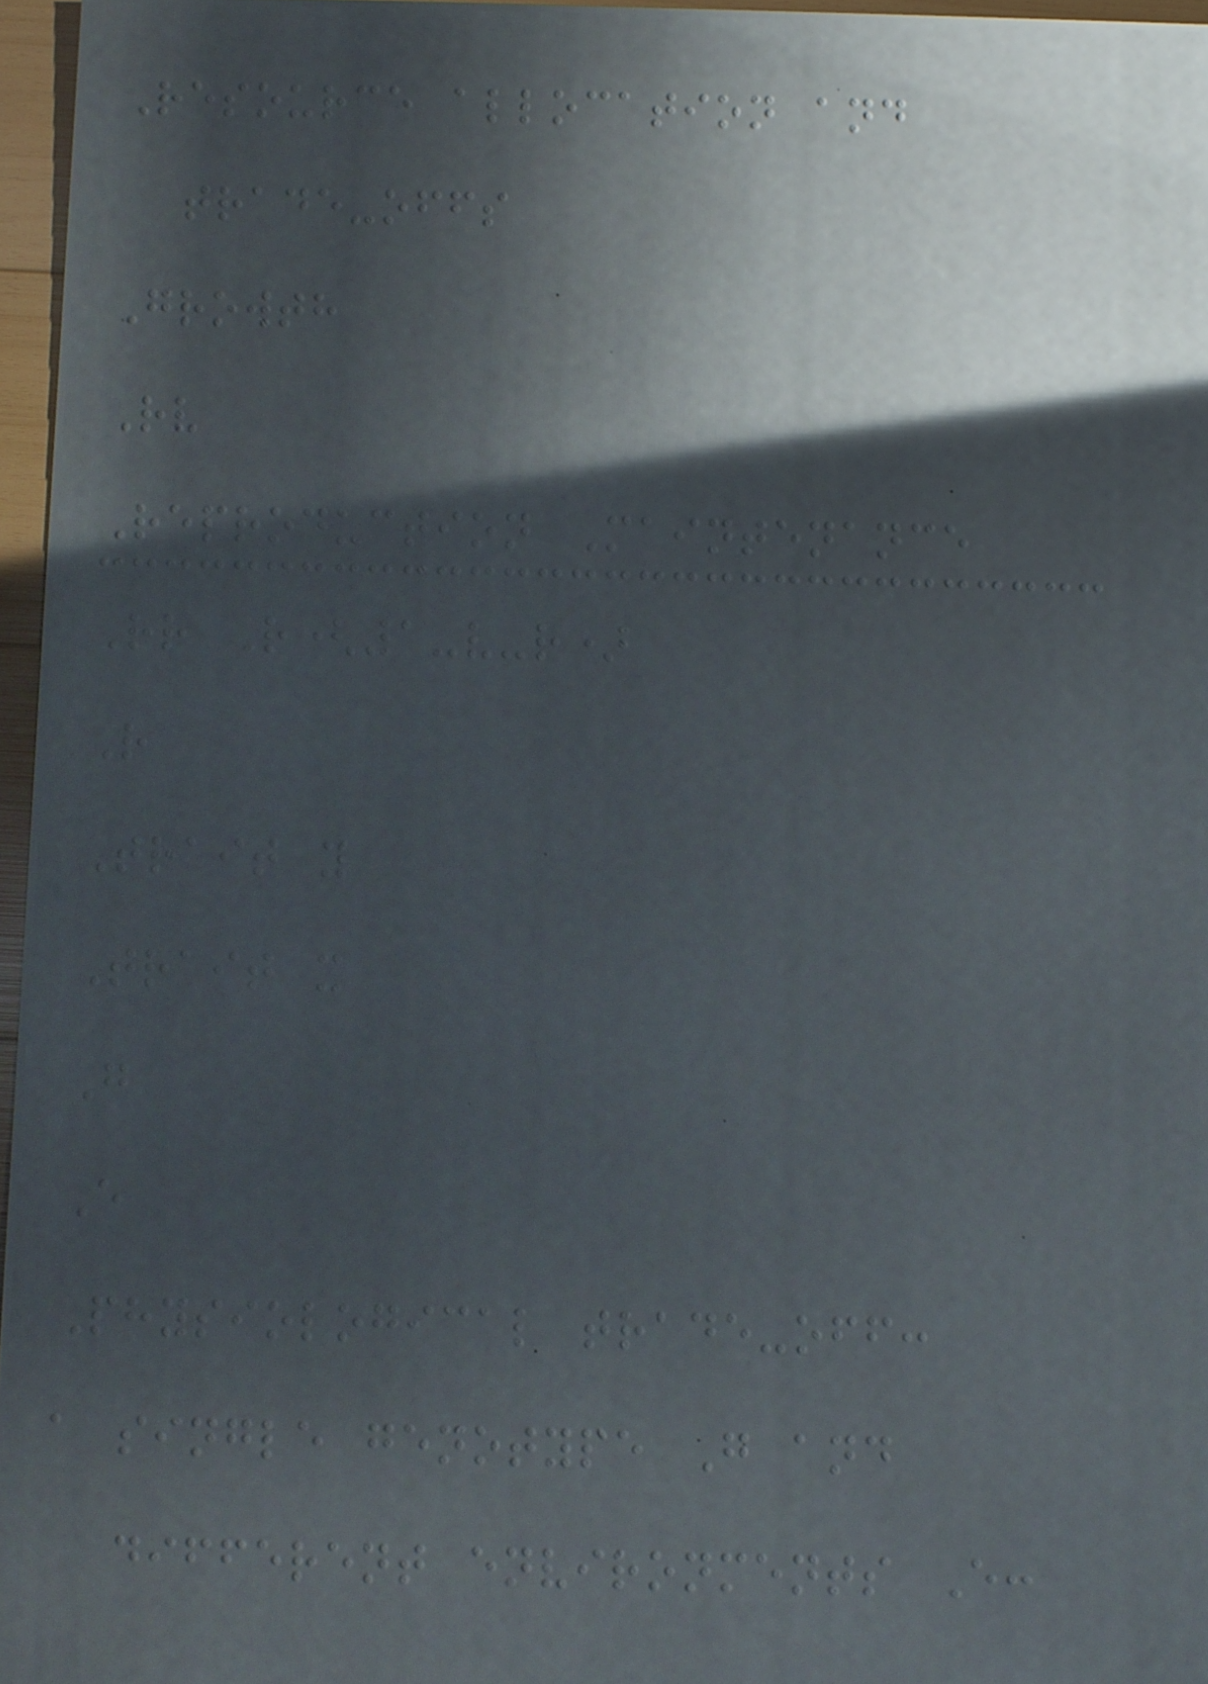Resource allocation and
trade-offs
Growth
Rv
Reproduction Maintenance
Rr R(1-v-r)
R
Trait y
Trait x
G
E
Physiological trade-off:
a single genotype G and
different environments E:
